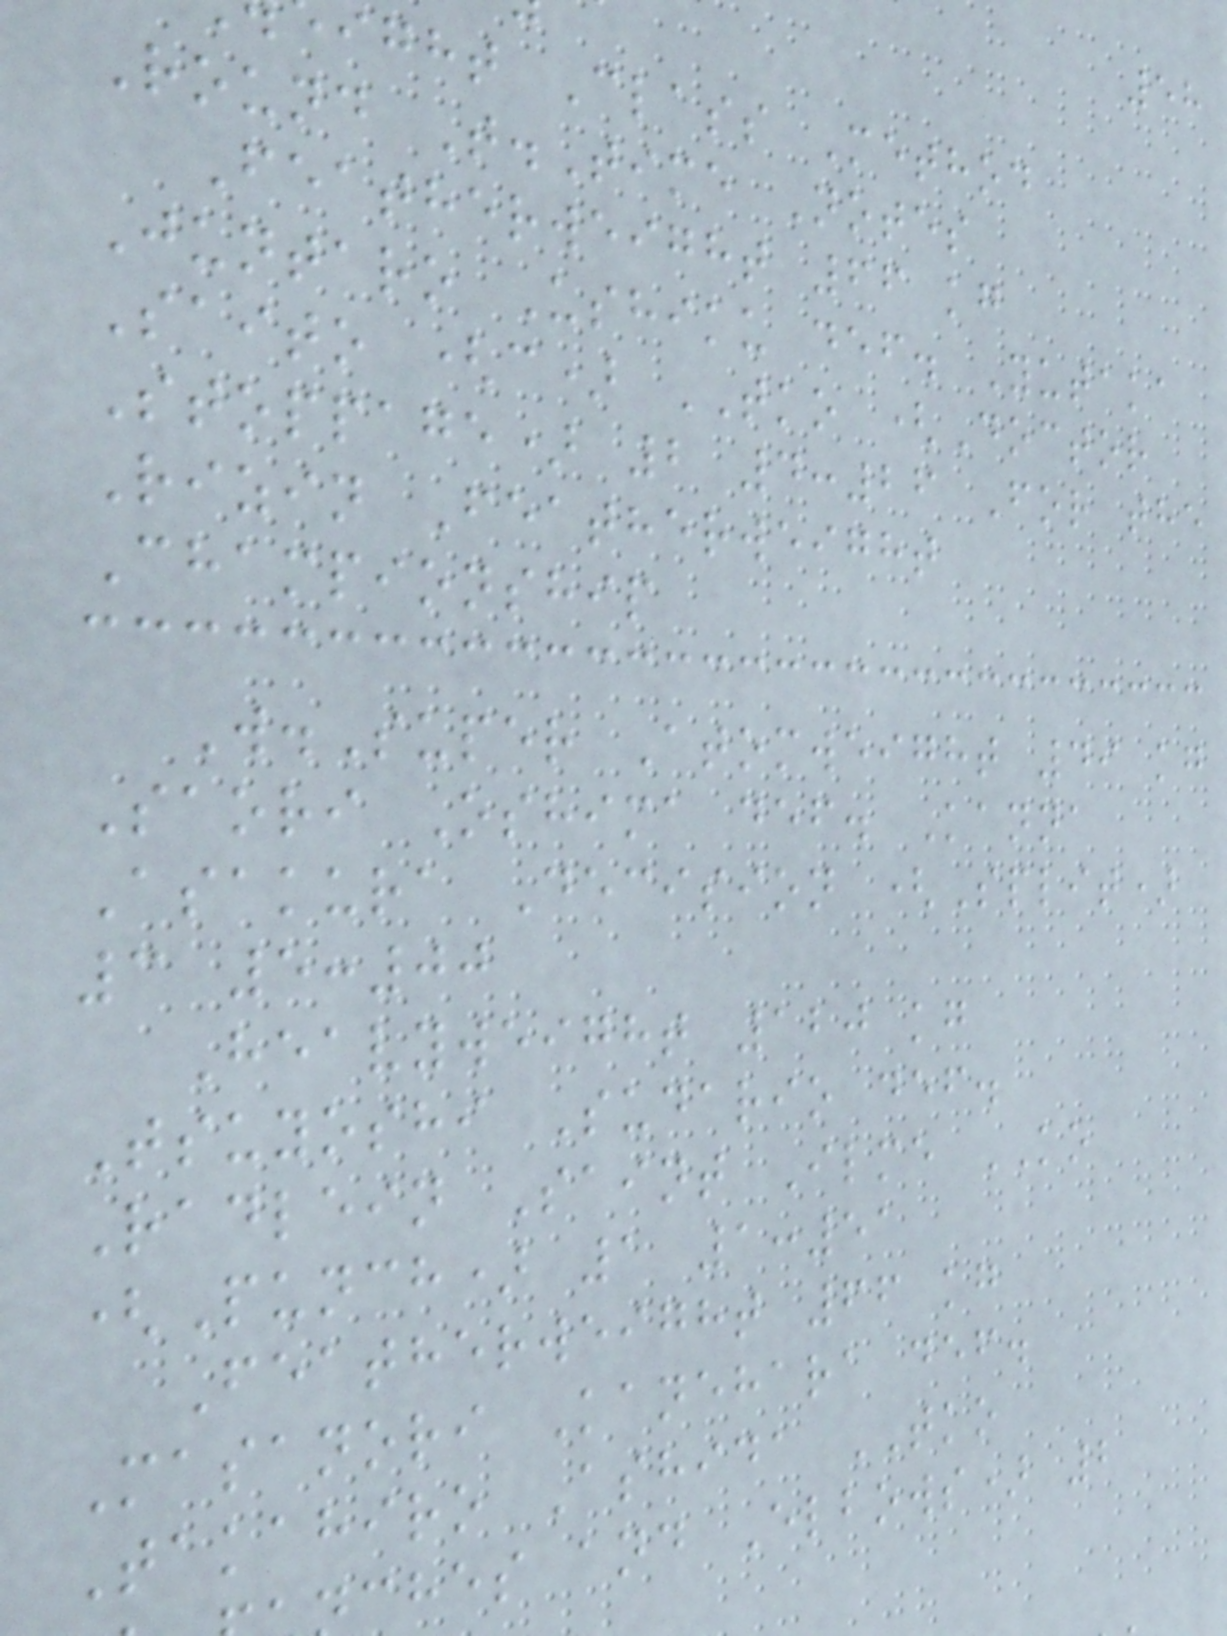58
ight Class Method
Round T.Time Notes
Featherweight 66 kg
Juntaro Ushiku def. Yutaka
Saito (c) TKO (Doctor
Stoppage) 2 4:26 For the
Rizin Featherweight
Championship
W.Super Atomweight 49 kg
Saori Oshima def. Kanna
Asakura Decision (Split)
3 5:00
Heavyweight 120 kg
Tsuyoshi Sudario def.
Radlein Saint Ilme KO
(Punch) 1 1:51
Featherweight 66 kg
Masanori Kanehara def.
Takahiro Ashida TKO
ches and Elbows) 2
